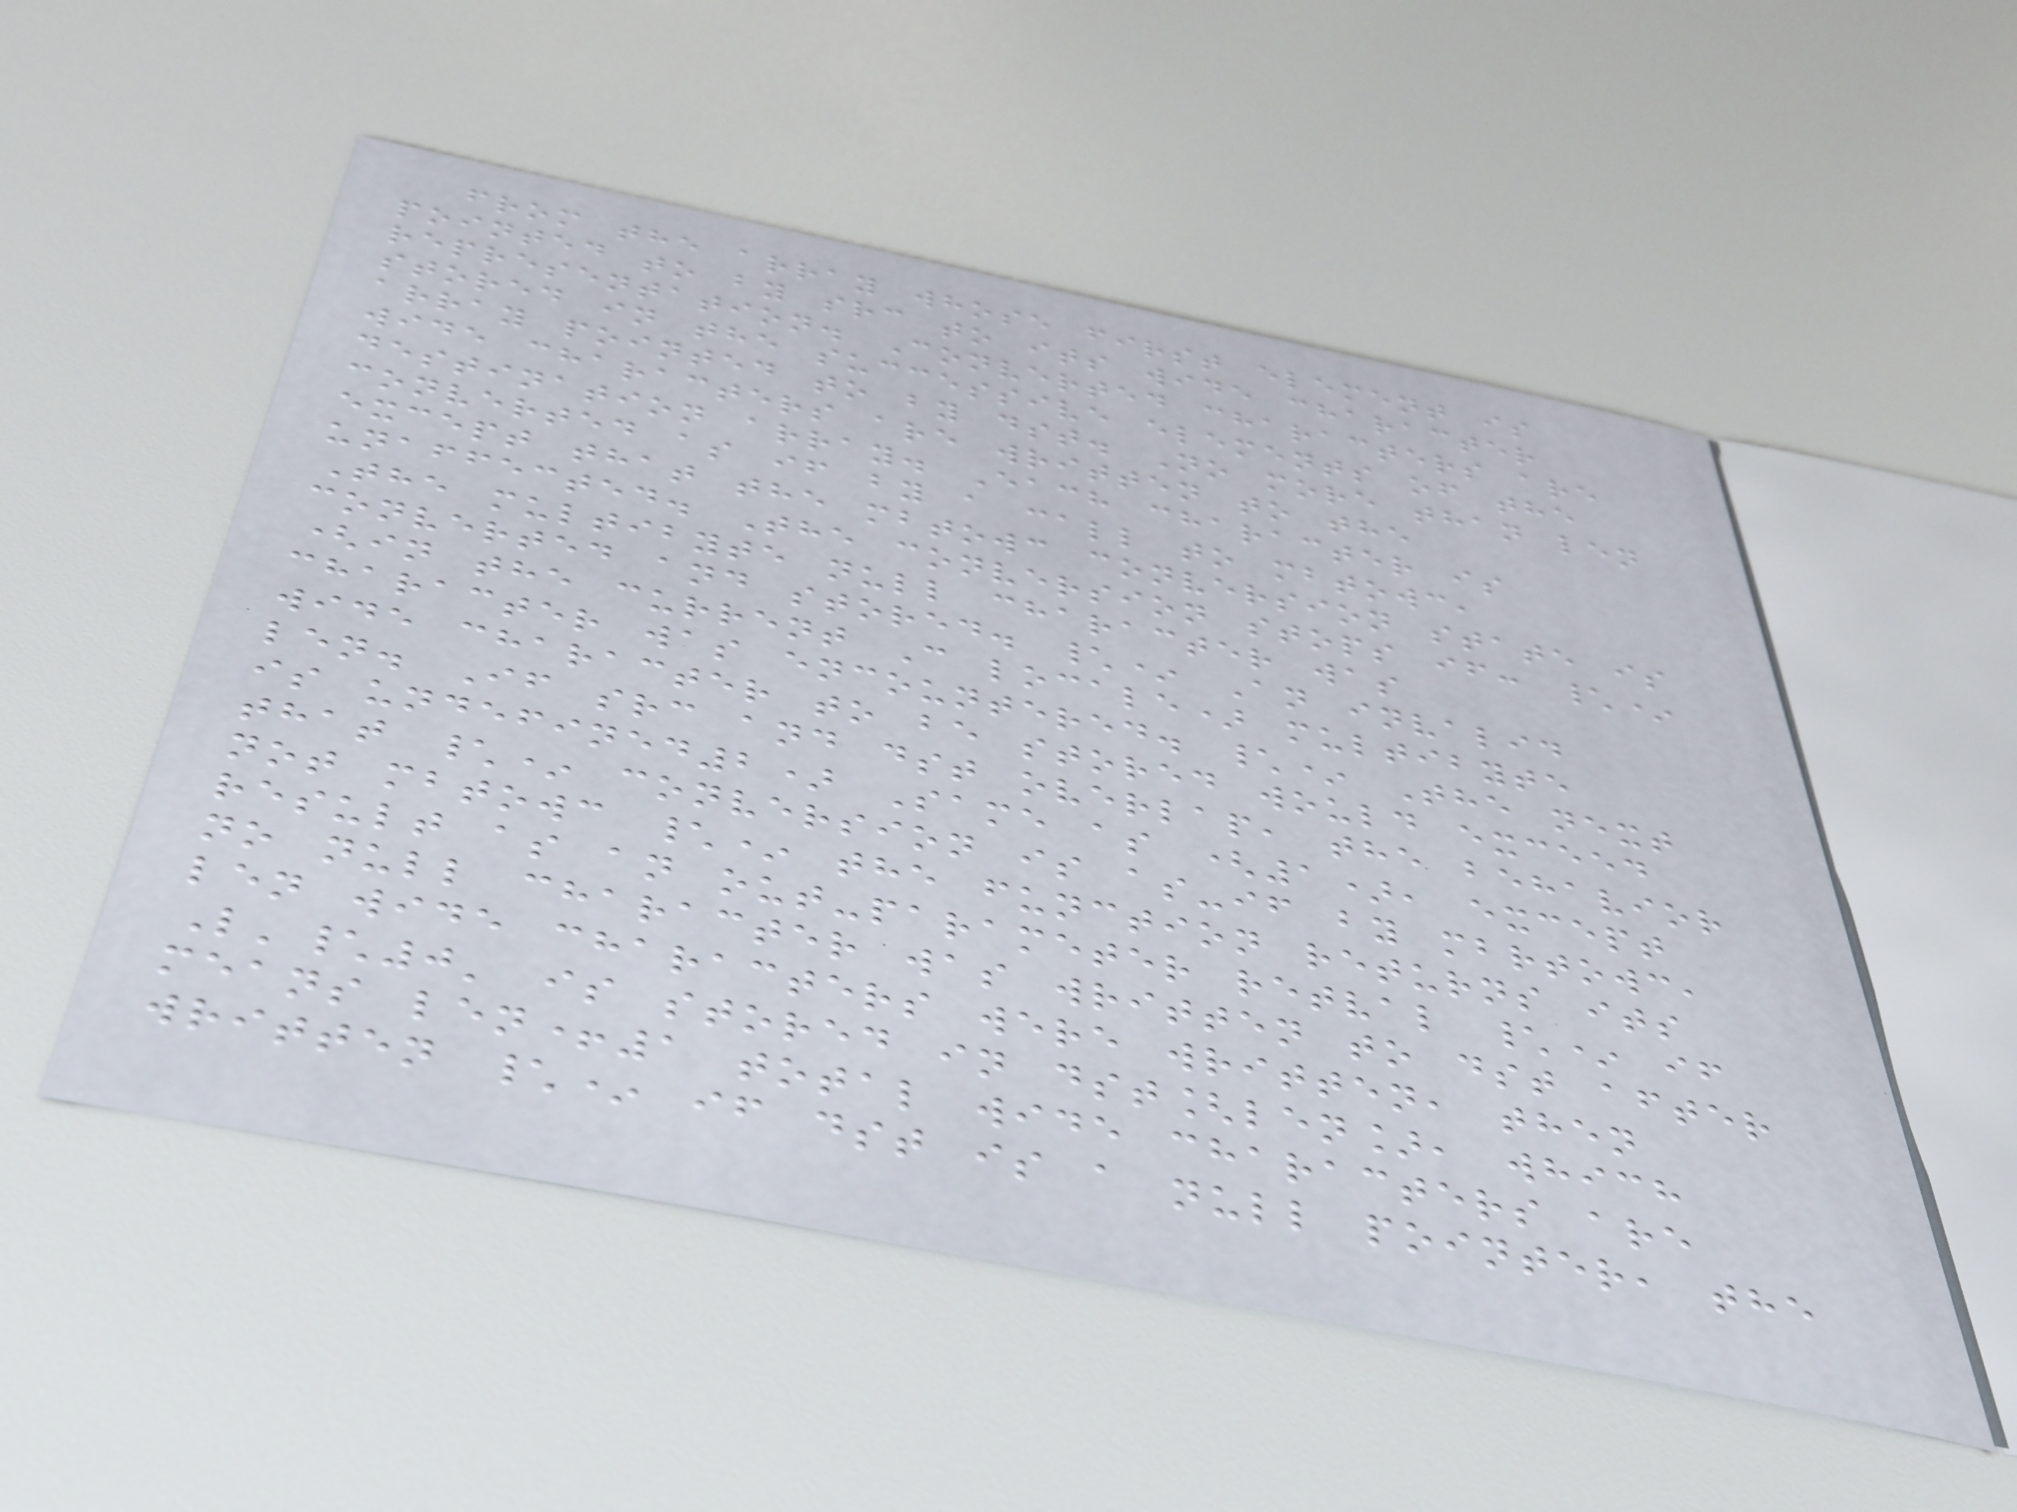from the array whose first element is
pointed to by src to its wide character
representation. Converted characters are
stored in the successive elements of the
array pointed to by dst. No more than len
wide characters are written to the
destination array. Each character is
converted as if by a call to mbtowc,
except that the mbtowc conversion state is
unaffected. The conversion stops if: \*
The multibyte null character was
converted and stored. \* An invalid
(in the current C locale) multibyte
character was encountered. \* The next
wide character to be stored would exceed
len. If src and dst overlap, the behavior
is undefined2) Same as (1), except
that \* conversion is as-if by mbrtowc,
not mbtowc \* the function returns its
result as an out-parameter retval \* if
no null character was written to dst after
len wide characters were written, then
L'\0' is stored in dst[len], which
means len+1 total wide characters are
written \* if dst is a null pointer, the
